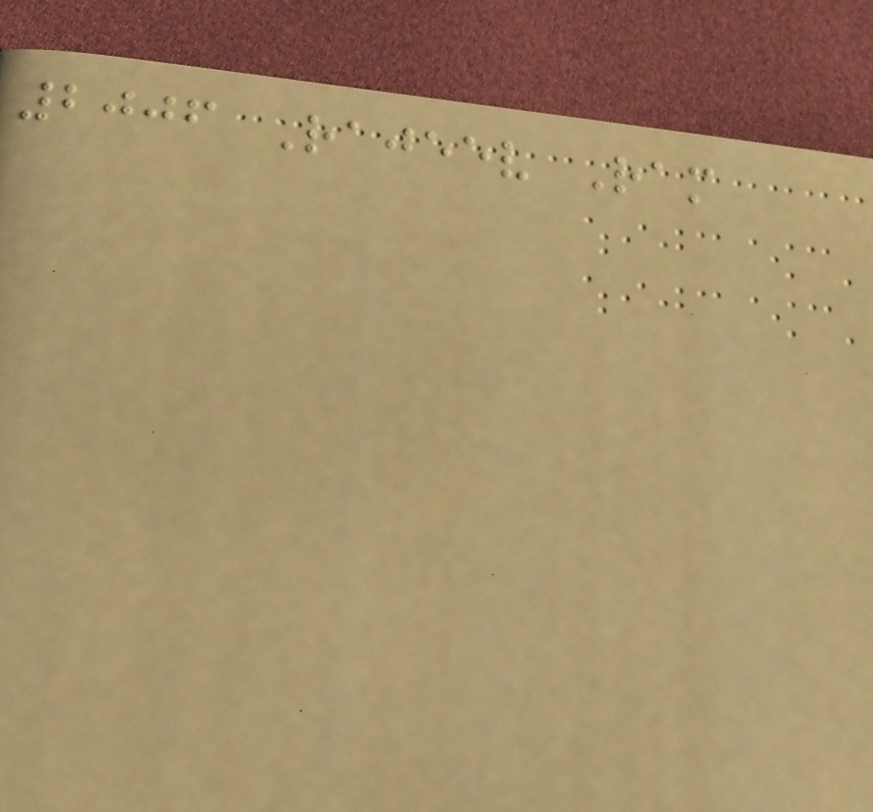2006 Rajeev Ram
